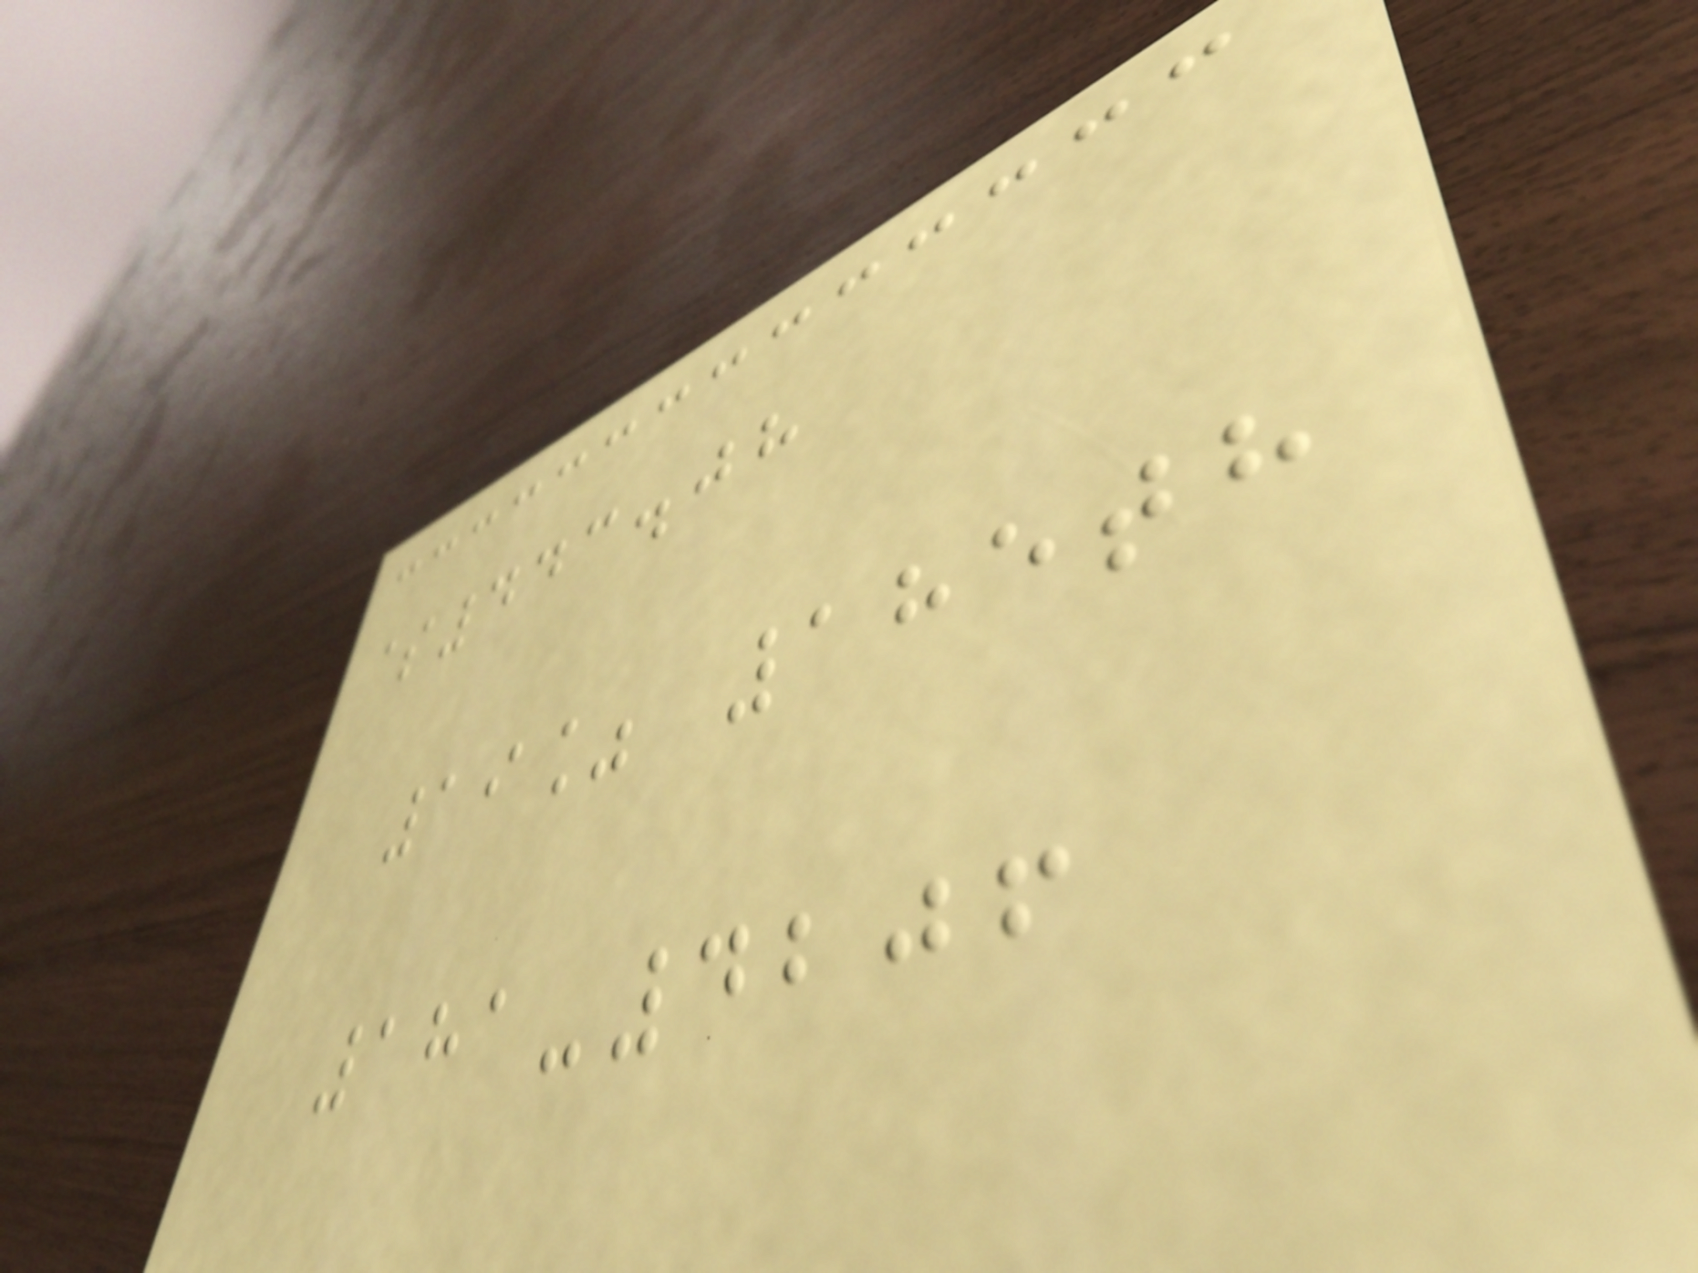$443.08
19% 185th
181-4206
